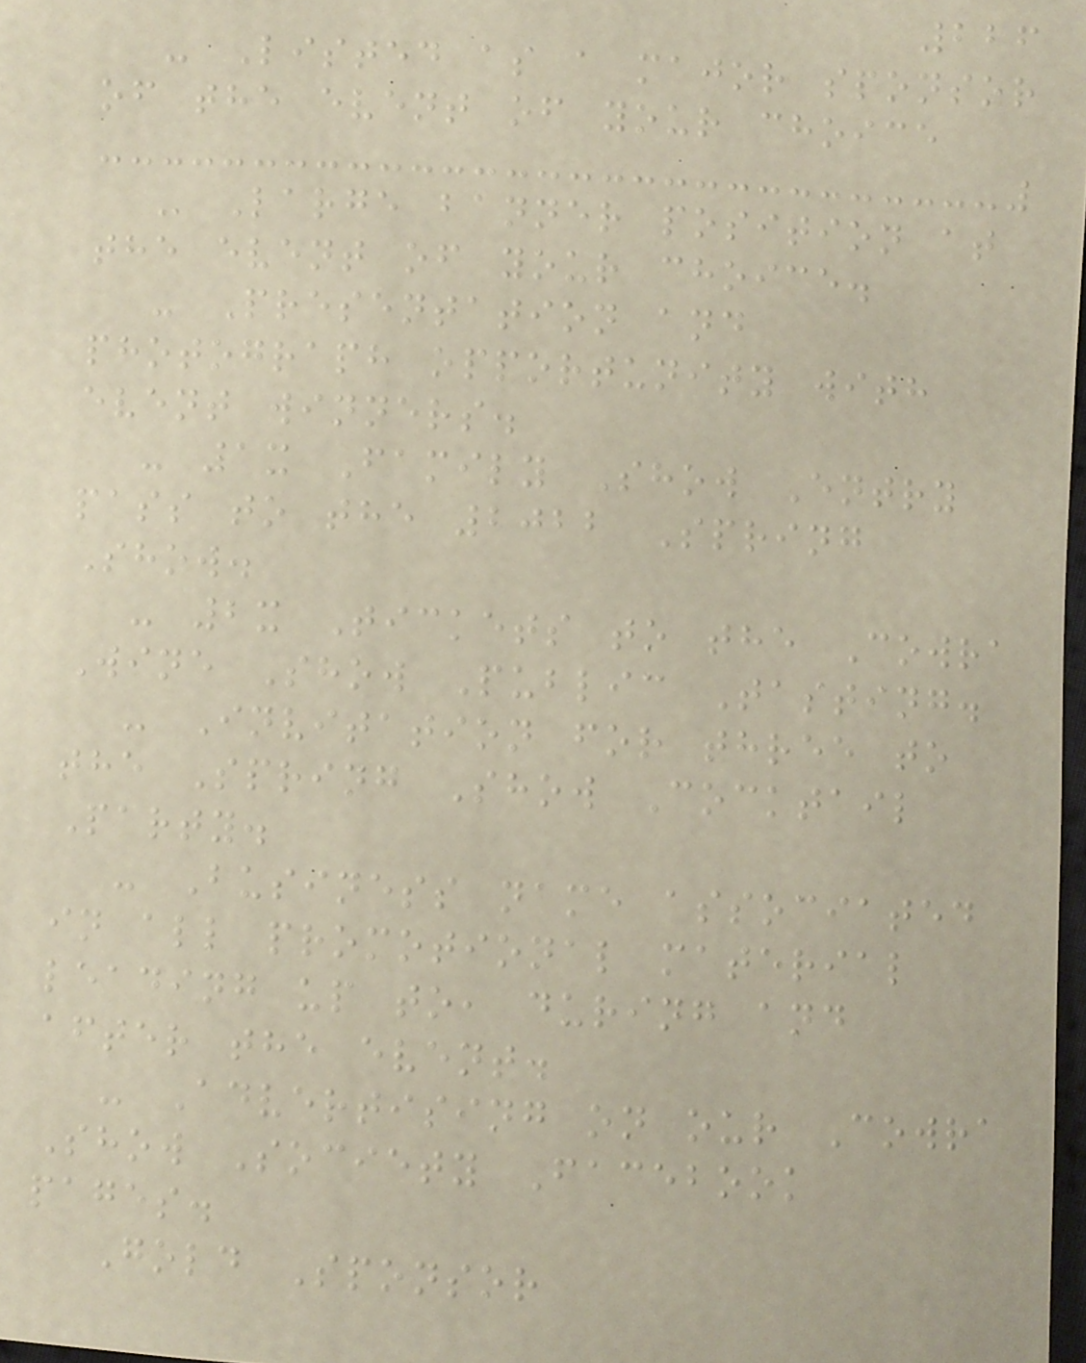226
- Listed as a major sponsor
of the event of your choice
- Large banner position at
the event of your choice.
- Presentation and
photograph opportunity with
event winners.
- 1x Family Show Entry
pass to the 2022 Spring
Show.
- 2x Tickets to the Cowra
Wine Show Public Tasting.
- Invitation for three to
the Spring Show Cocktail
Party.
- Business name associated
in all promotional material
leading up to, during and
after the event.
- Advertising on our Cowra
Show Society Facebook
pages.
Gold Sponsor
